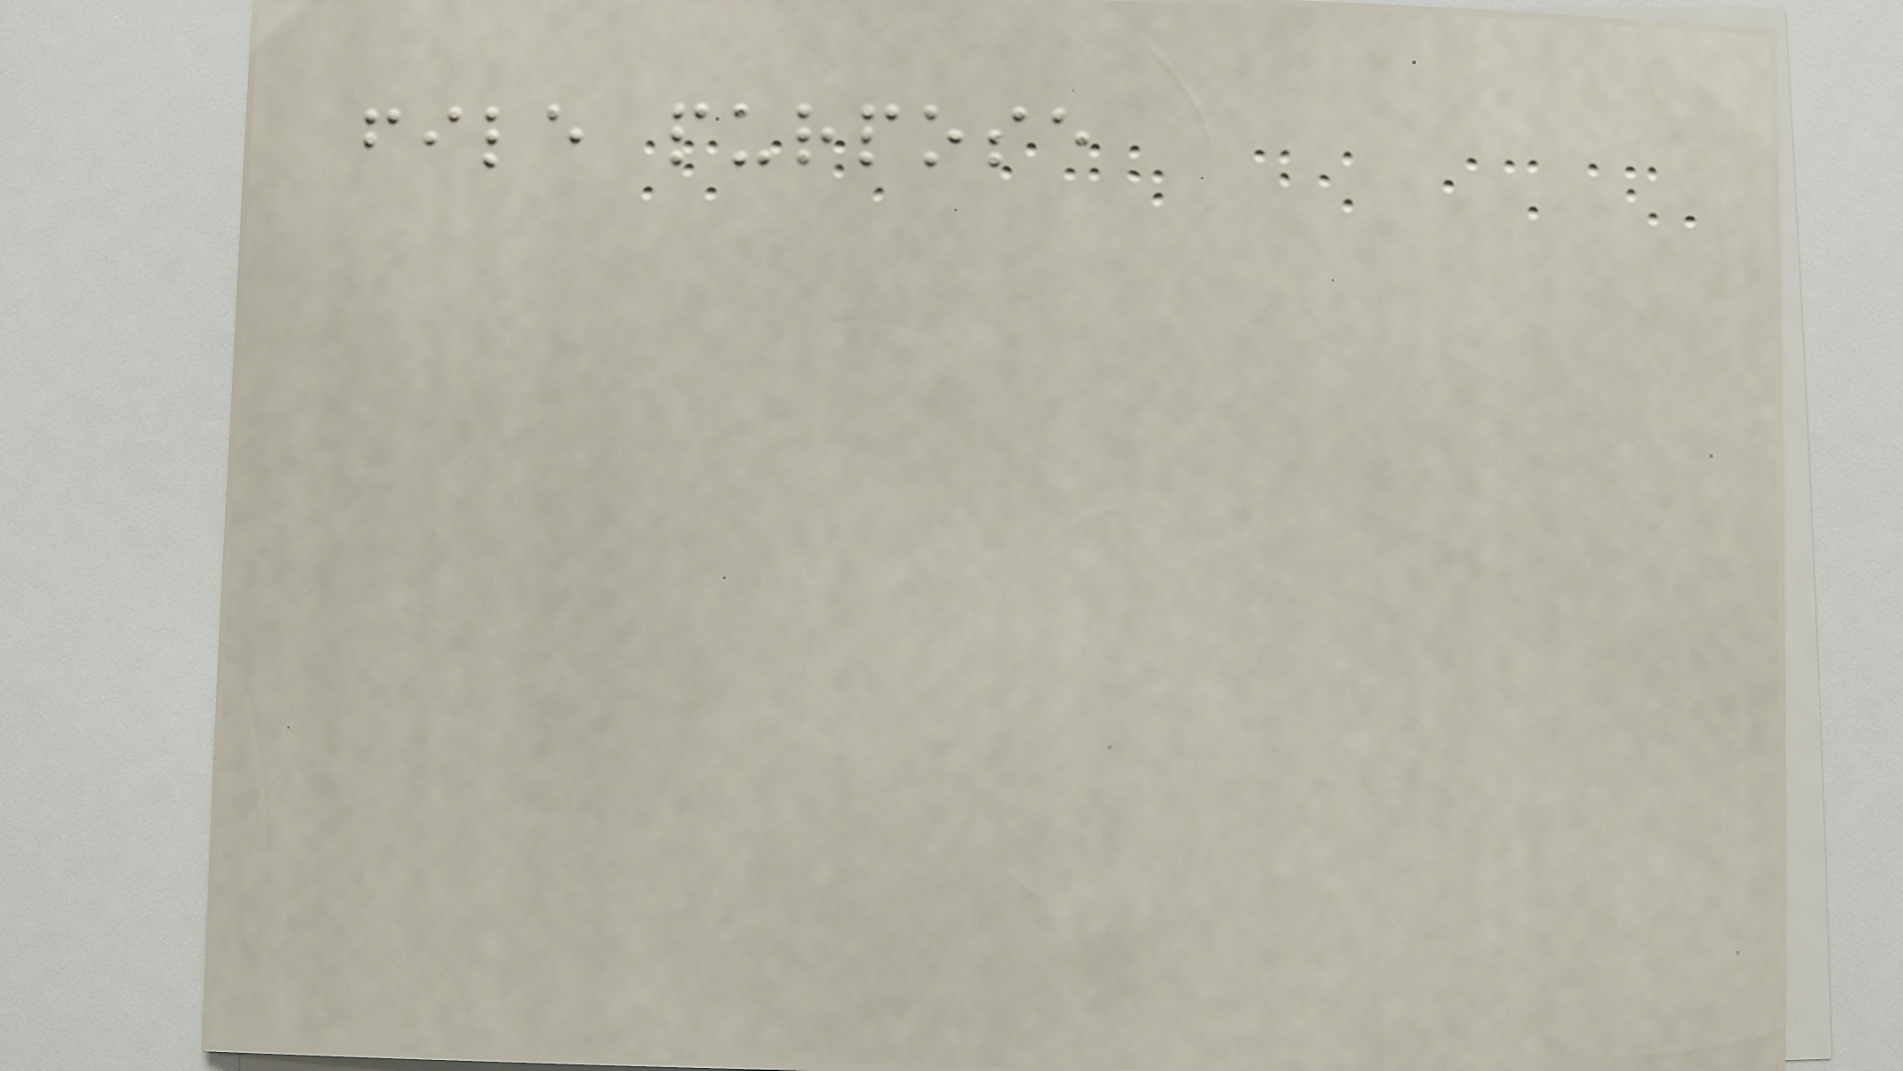file purpose
